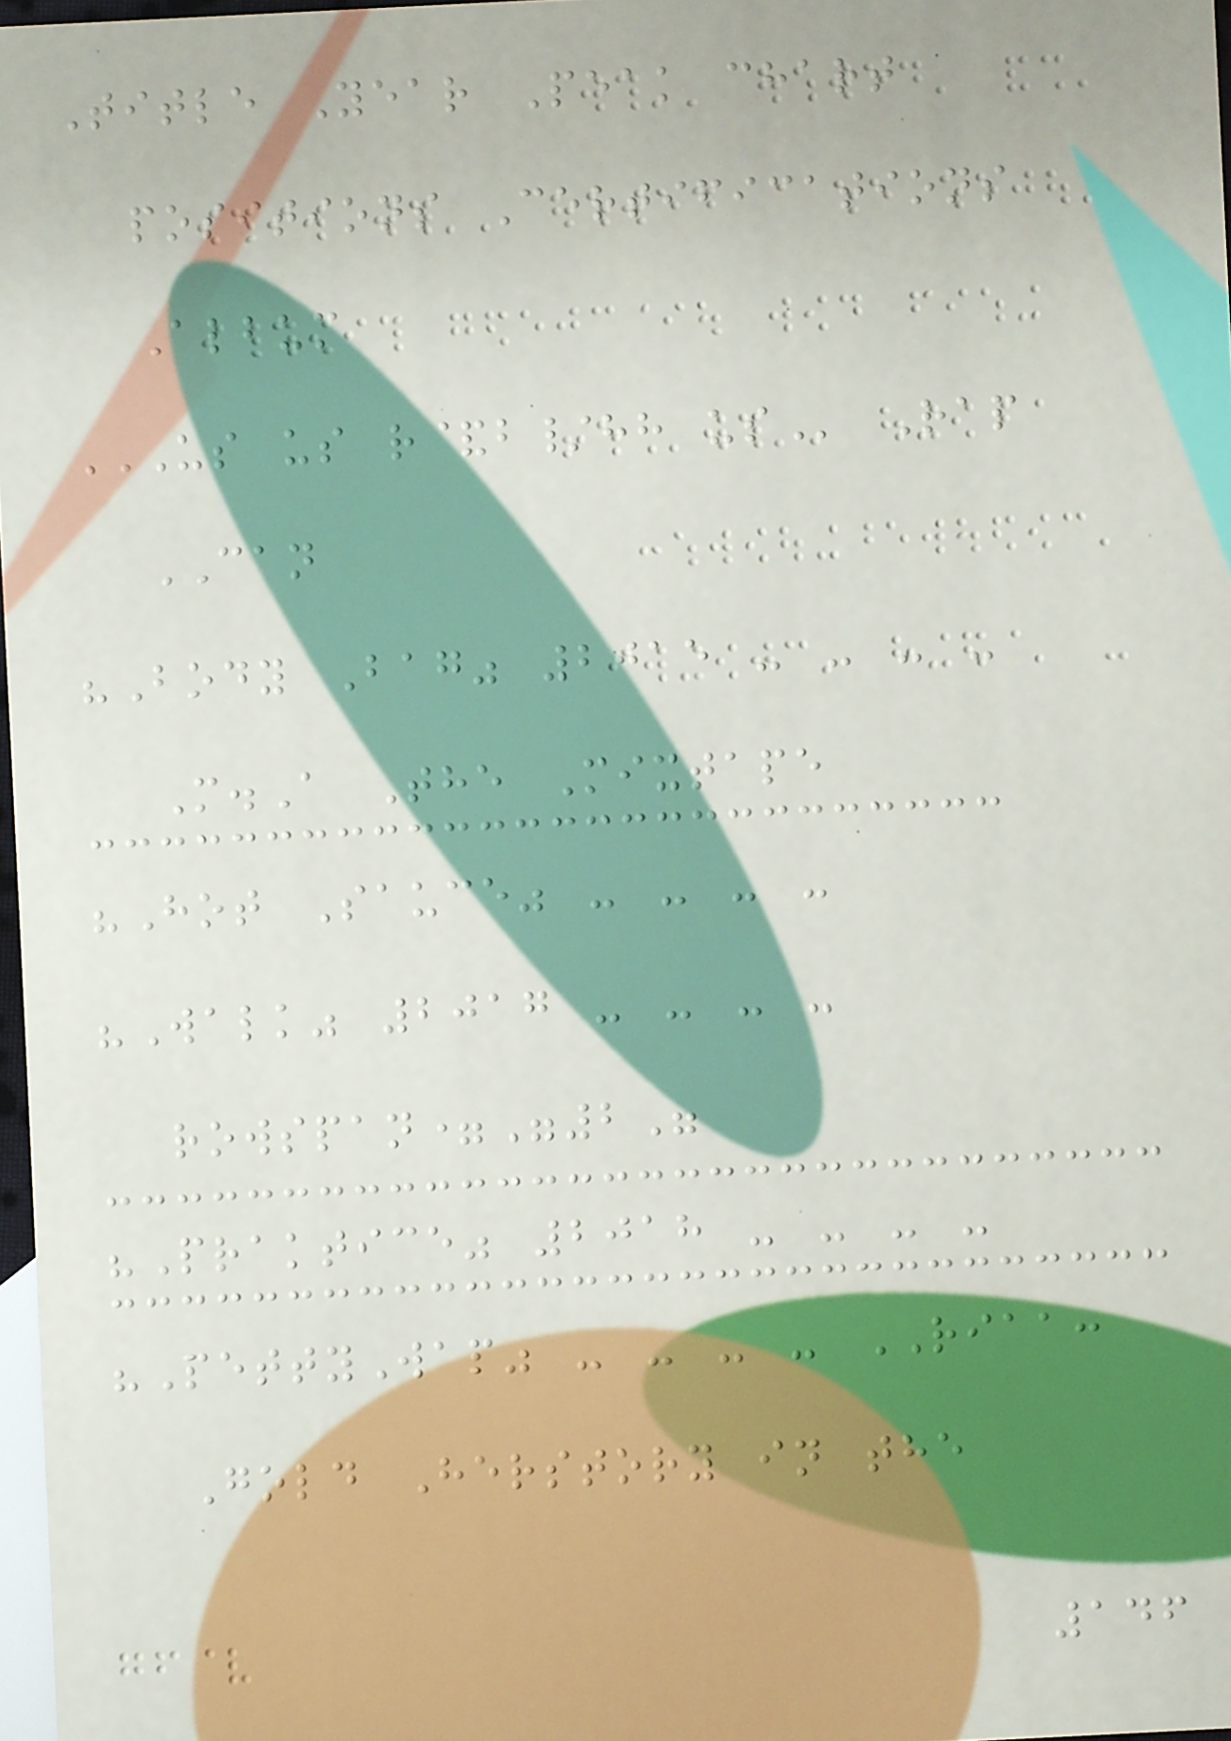Title Year Peak chart
positions Certifications
Album
US US R&B/HH US Rap
CAN
"Body Bag" 2015 - - - -
M.A The Mixtape
"Hot Sauce" - - - -
"Walk" 2017 - - - -
rowspan="2"
"Praktice" 2018 - - - -
"PettyWap" - - - - RIAA:
Gold Herstory in the
146
